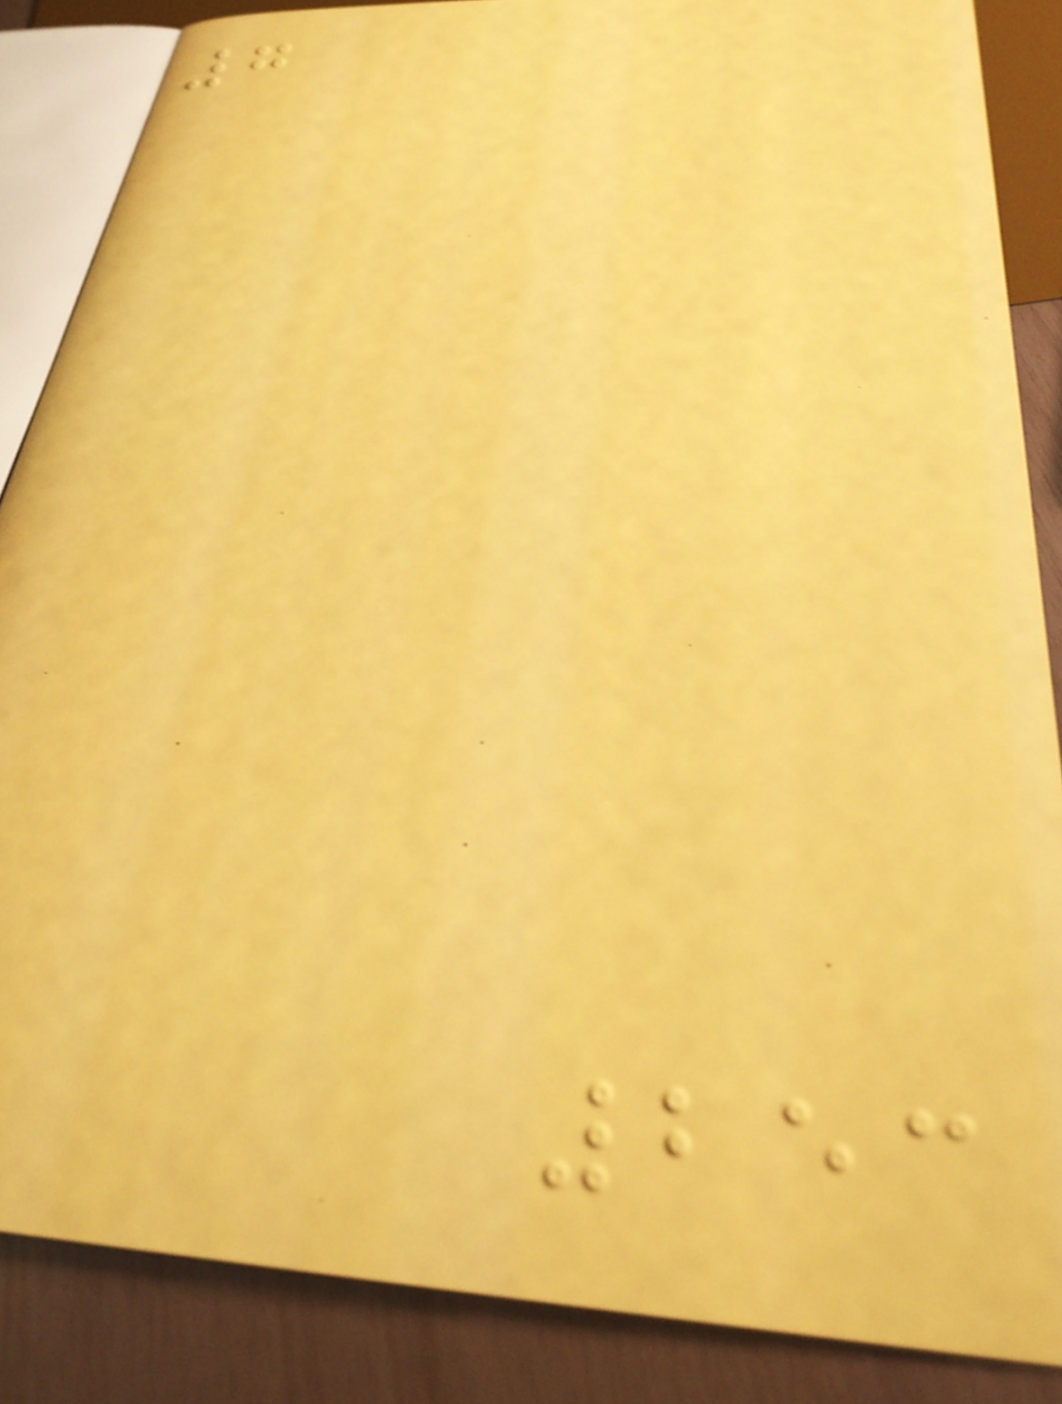7
253
